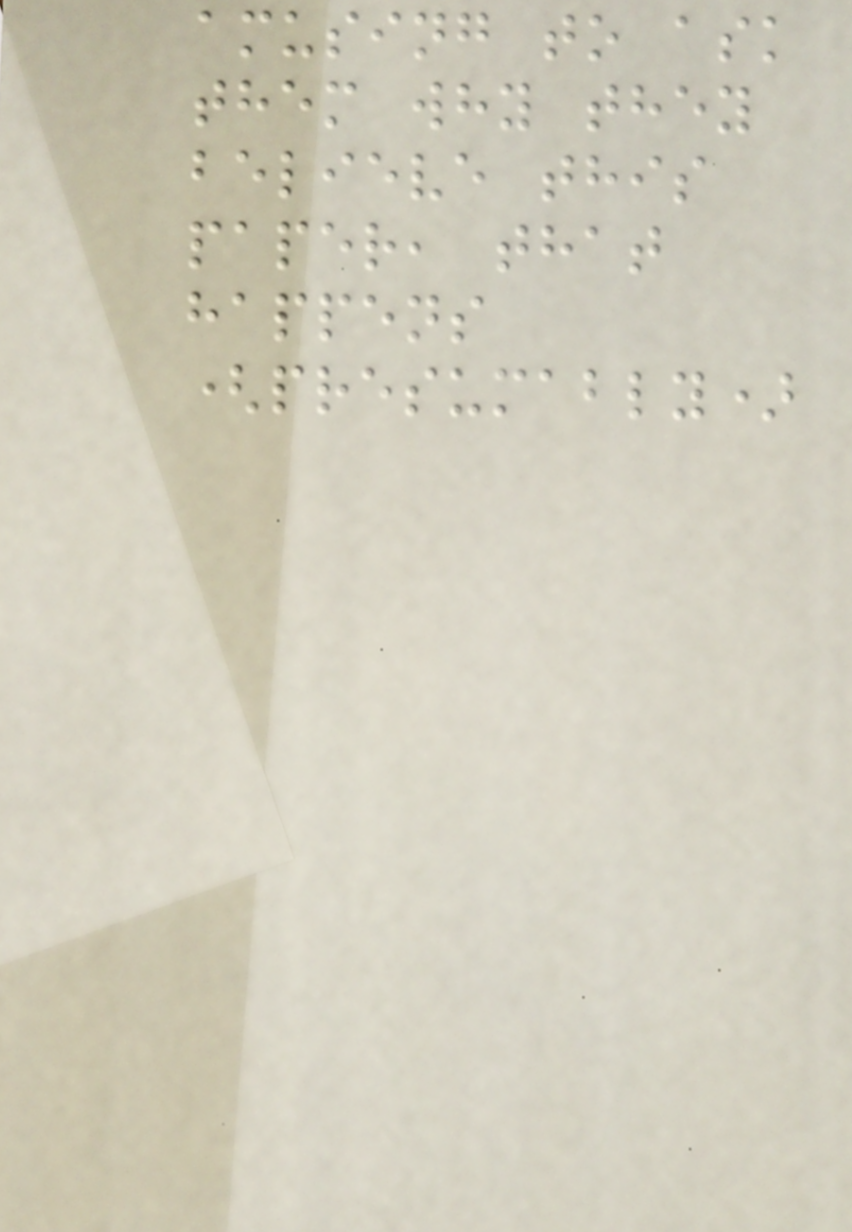amusing to ask
them why they
believe this
paper, that
happens
(presumably)
